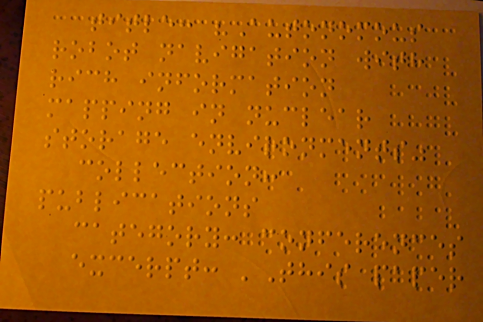title: "Autonomous
robot navigation with
rich information
mapping in nuclear
storage environments"
collection:
publications
category: conferences
excerpt: 'This paper
